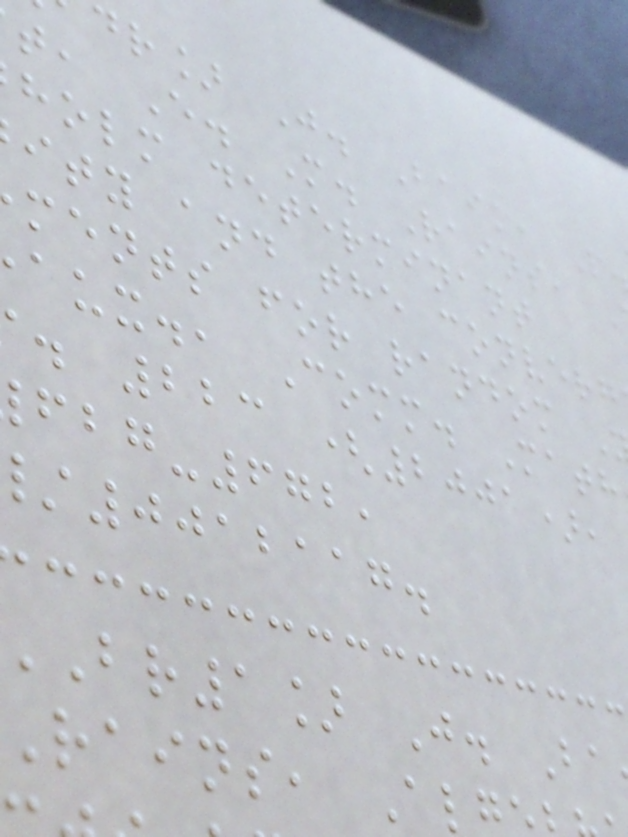dr] J. Baik, P
t, E. M. Rains,
holm determinant
ity and the converg
ments for random
aux., Comm. Math
. 223 (2001),
-672,
0012117.
br1] J. Ba
rains, Al
